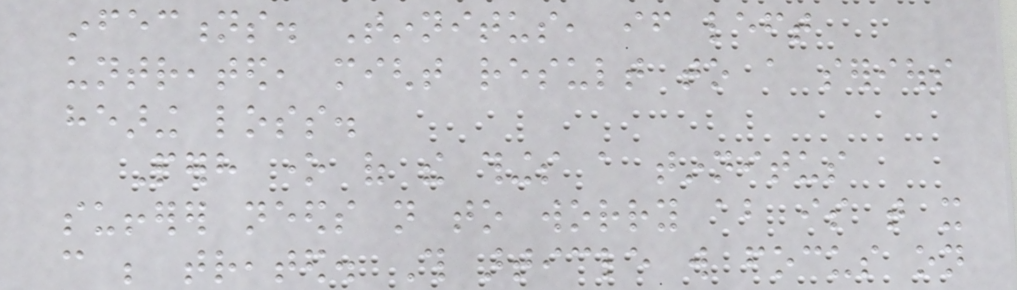infections. Tinnitus, if left
untreated, might result to a serious
hearing loss.
Perhaps one of the things a tinnitus
sufferer needs not to worry about is that it
can be treated. This article will focus on
